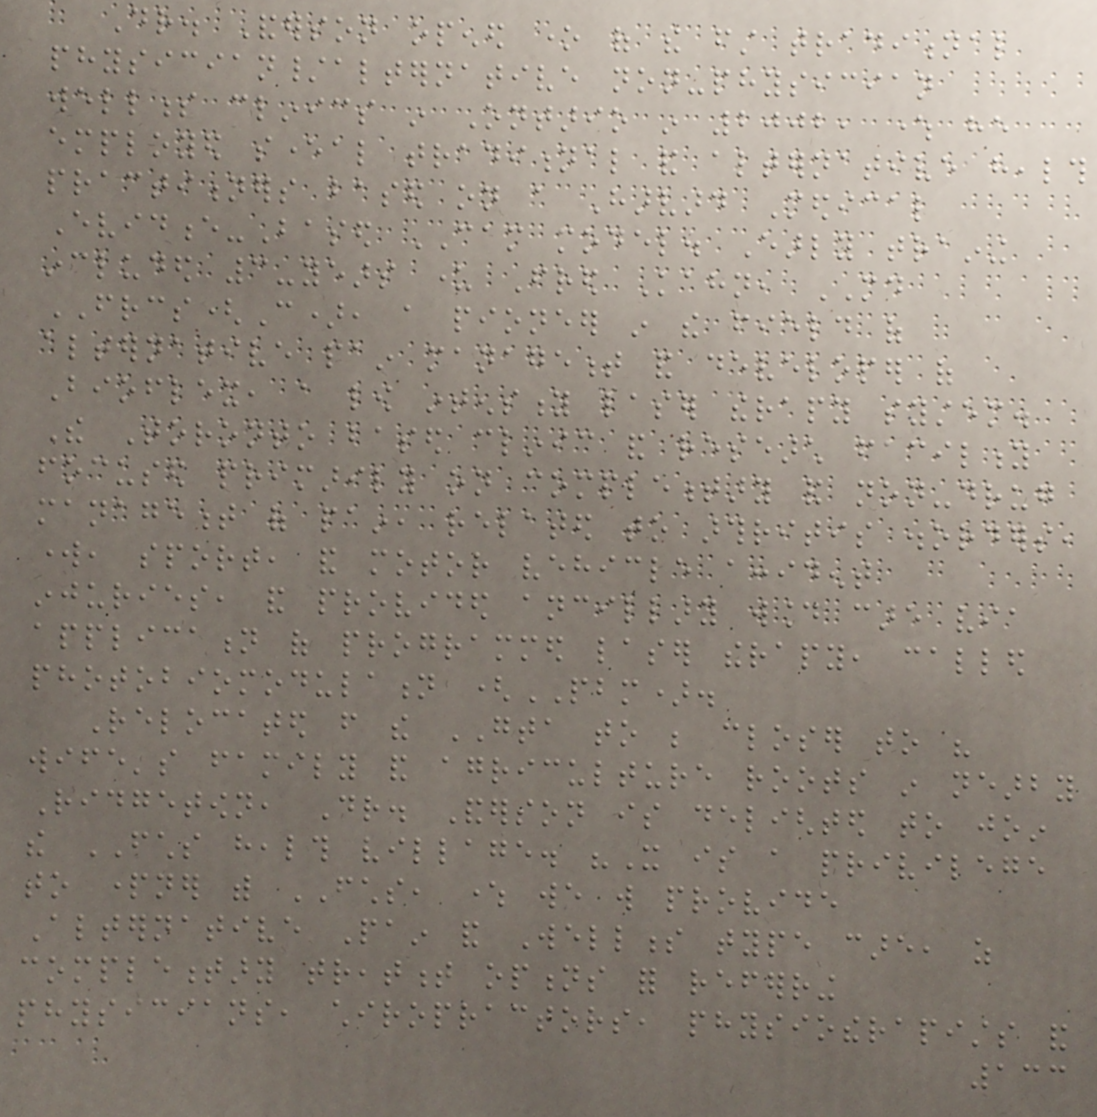Dr. Anderson opened one of the first traditional
physician/alternative non-physician
wellness clinics in Ontario in 2002, where he
employed several traditional and alternative health
practitioners based on a Harvard Medical
Evidence-Based CAM model. Early training
included 3-years under Fred Kahn, MD
FRCS(C), a pioneer in the field of
alternative pain management and developer of
Bioflex, a low intensity laser therapy system.
The Toronto based clinic and research facility
focused primarily on complementary and non-drug
management of pain, related to arthritis disorders,
work, sport, and motor vehicle accident
injuries, and provided ancillary wound care via
application of programmed laser therapy, called
photobiomodulation (PBM).
Relocated from the GTA to be closer to his
wife's family and agriculture roots in nearby
Ridgetown, Dr. Anderson is delighted to join
the FCHS health village. "It is a privilege
to partner with FCHS, where we will provide
Alternative Pain and Wellness type care, as
complementary treatment options for referring
physicians, chiropractors, physiotherapists and
133
